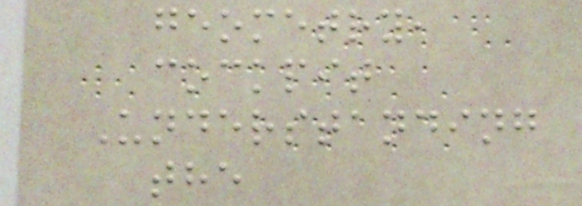geometry,
cockpit
Understanding
the
